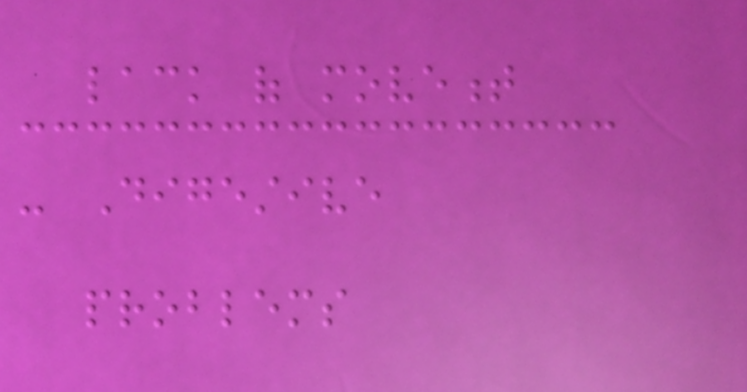lack of movement
- Digestive
problems
